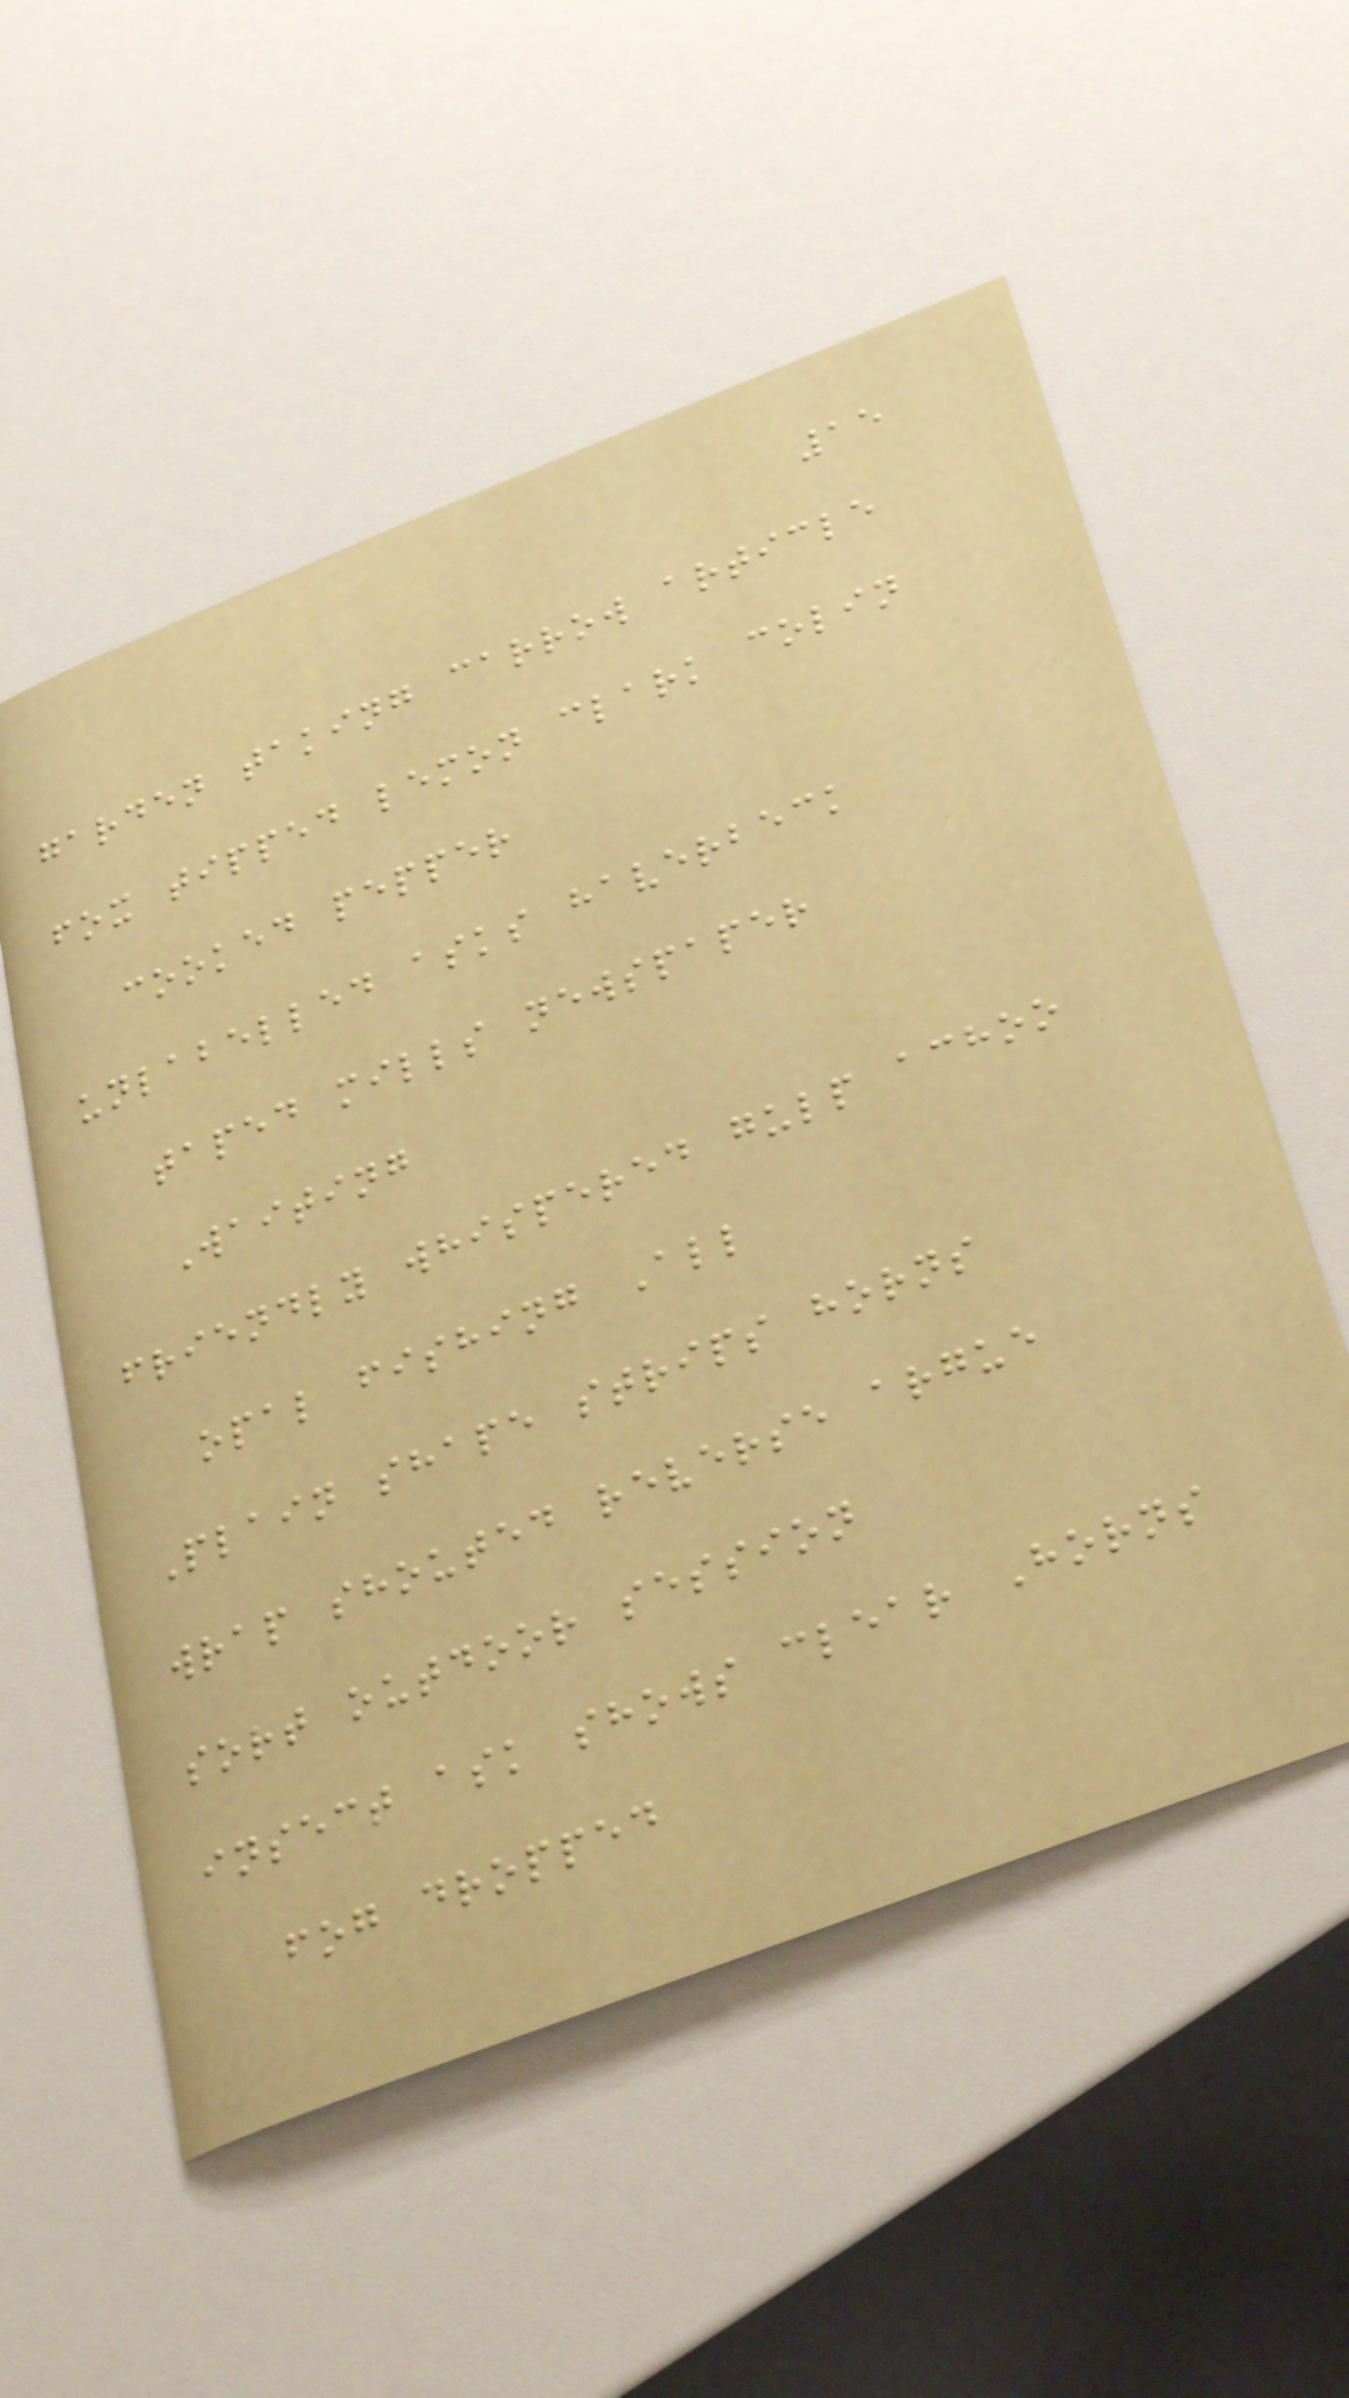15
garden taking carrow article
fox tipped lemon clark colin
cooked pepper
unlabelled asks haverbeck
taped mills newspaper
Waiting
friendly whispered gulp achoo
opal fishing All
Plain shape strips horns
wrap shouted reverse argue
sort outdoor session
insect ask shows clear Horns
fog dropped
